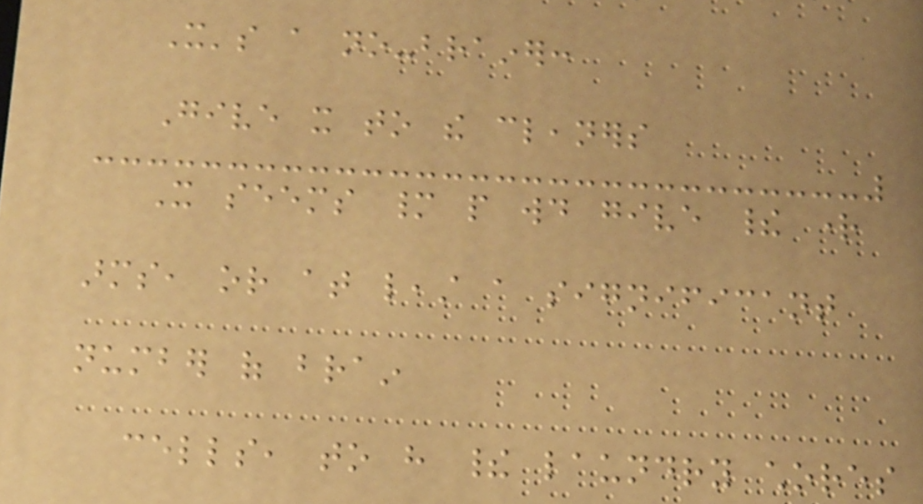It's a no-brainer:
Give it to the cleaners
It seems many people would give their right
arms, or at least a significant
number of brain
cells, to have their laundry chores
